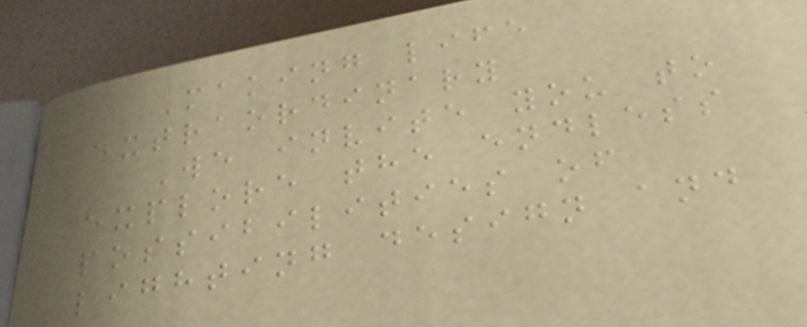Making life
extraordinary
We invite you to
explore the endless
possibilities of
lighting design and
